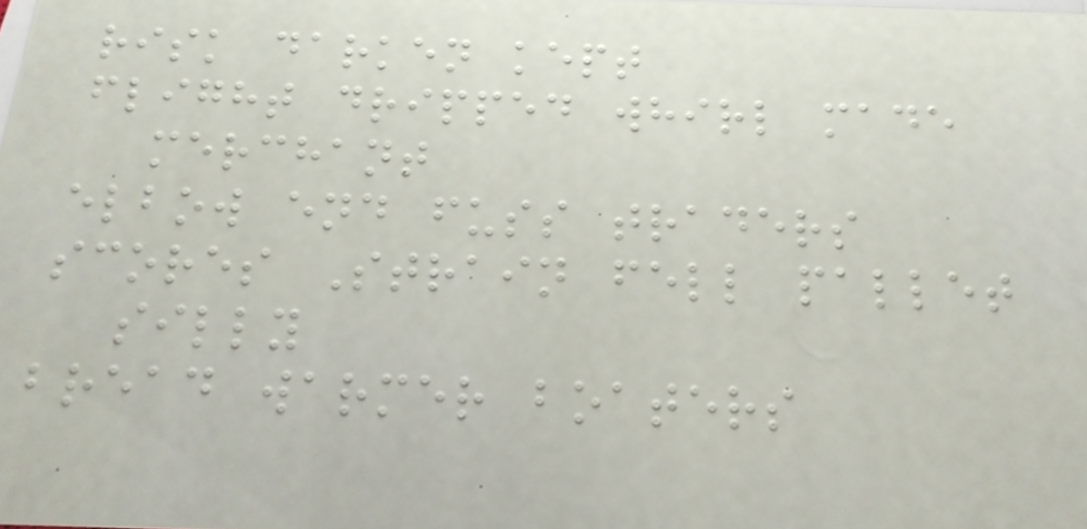risk darken kept
flight dripped whirl made
merchant
elbow end fuss traders
scores Strain fell pallet
silly
bread warmer boaters
